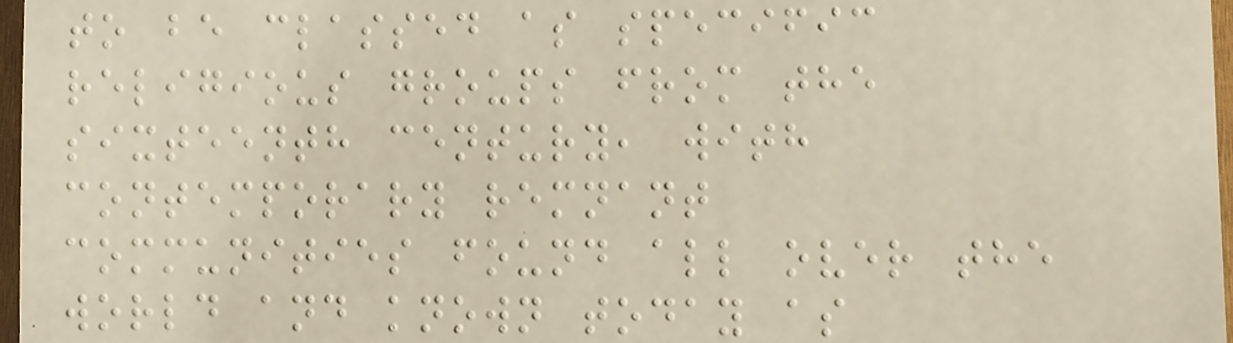to be classed as specific
religious groups from the
sixteenth century, with
contemporary remnant
communities found all over the
world and known today as
